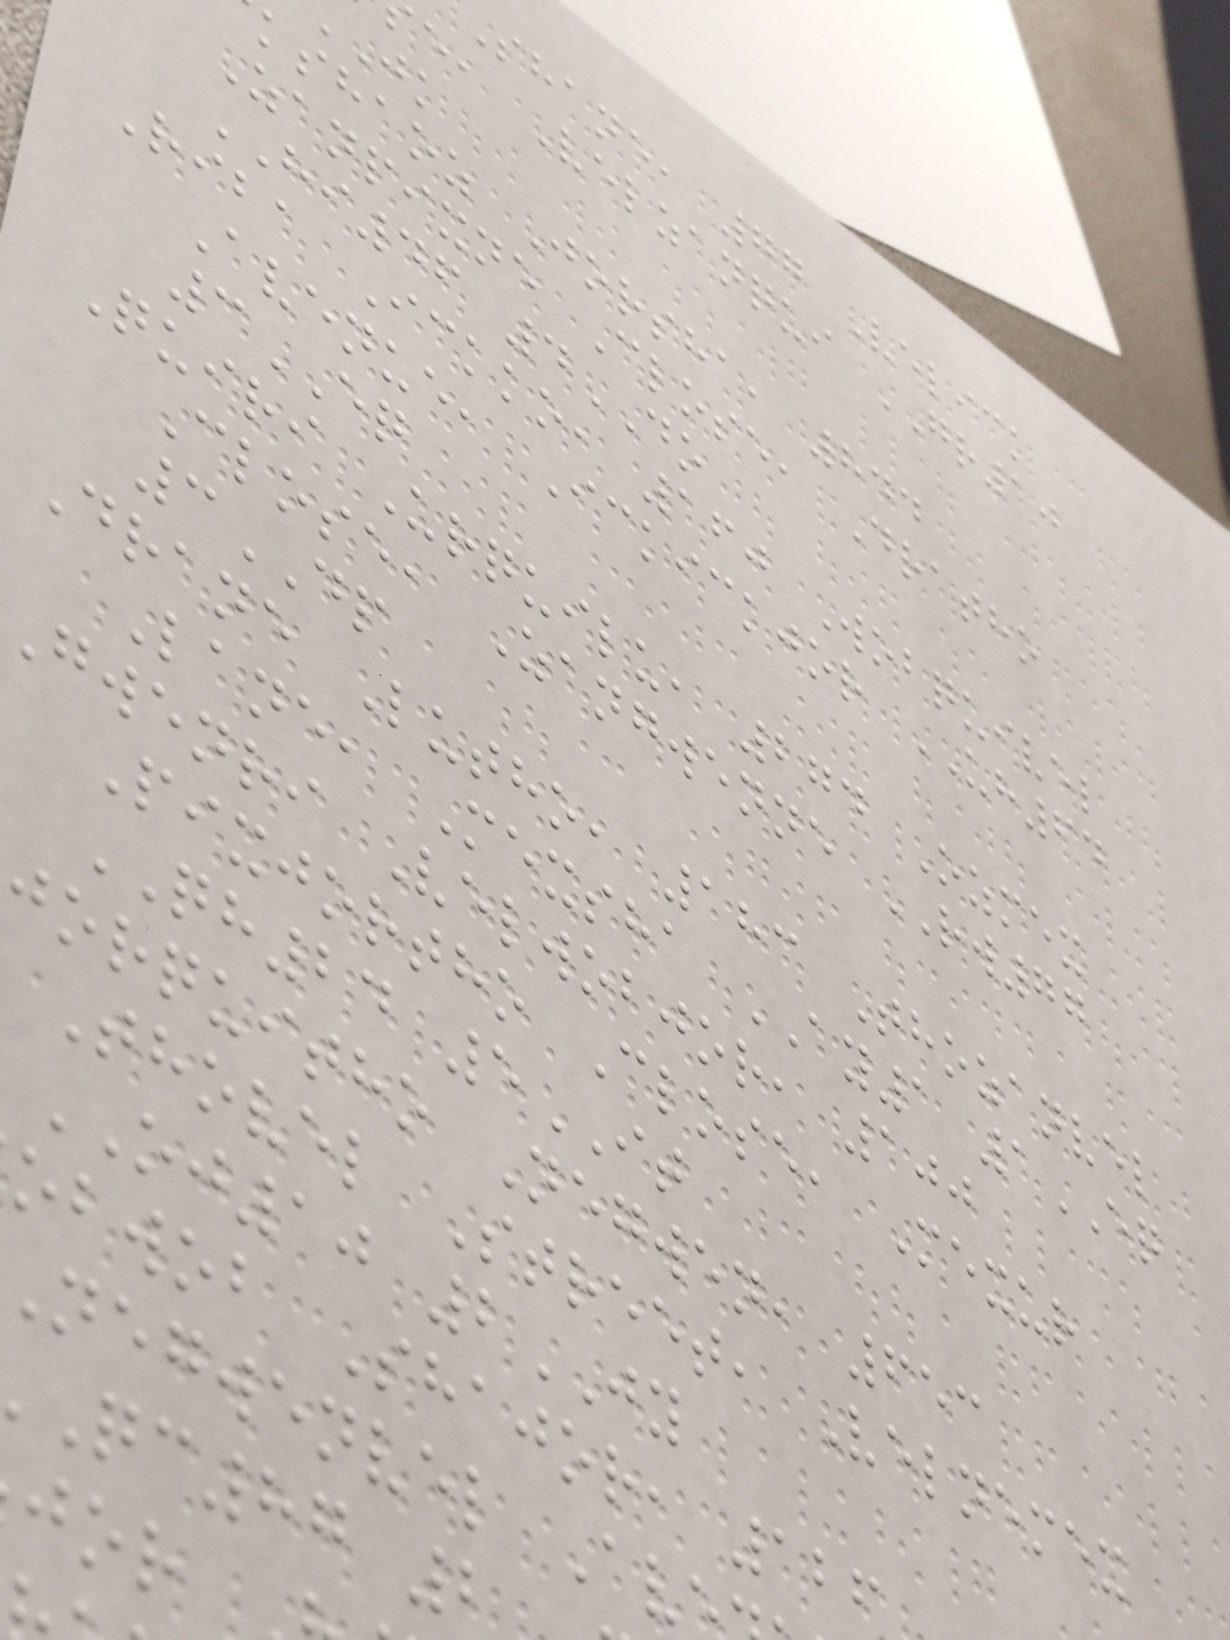shane, 77 Velick
e, Velzanqui GR10
kshaoz Jorsha, 844
Zanpixne Close, Dratho
HI46 4DO
Riba Ickko, 160 Wobquivel
Avenue, Ickickjor UH64
3EQ
Quiri Urquilu, 274 Ozmex
Close, Zangwenne RW77
3DP
Drane Lutho, 183 Thozanvel
Lane, Mexsha AY1 1EQ
gwenri Velwobjor, 100
Pixjortho Close, Mexur
QH24 5IT
jorquitho Negwen, 653
Thovel Street, Velnemex
OJ10 2JY
obwob Shajor, 126
negwenvel Av
qc87 2
